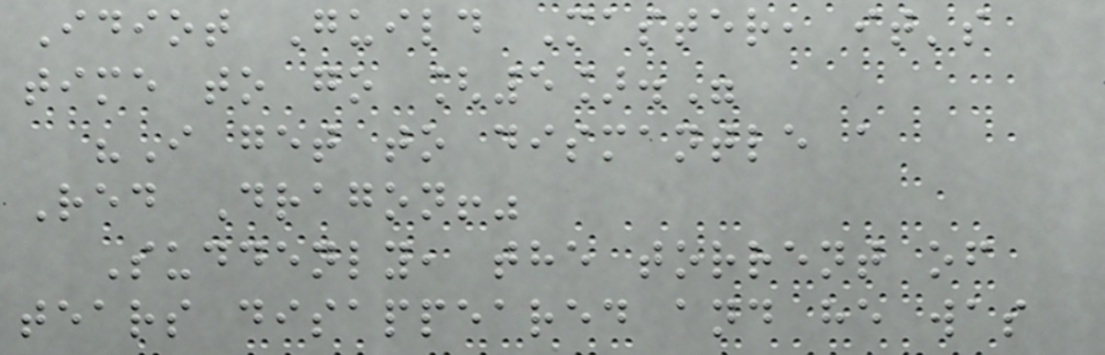Idiot Guild Master, it's
time to go [5]."
"I get to dismantle a
Red Dragon!"
Suddenly, the torrent of
tears disappeared and he was
